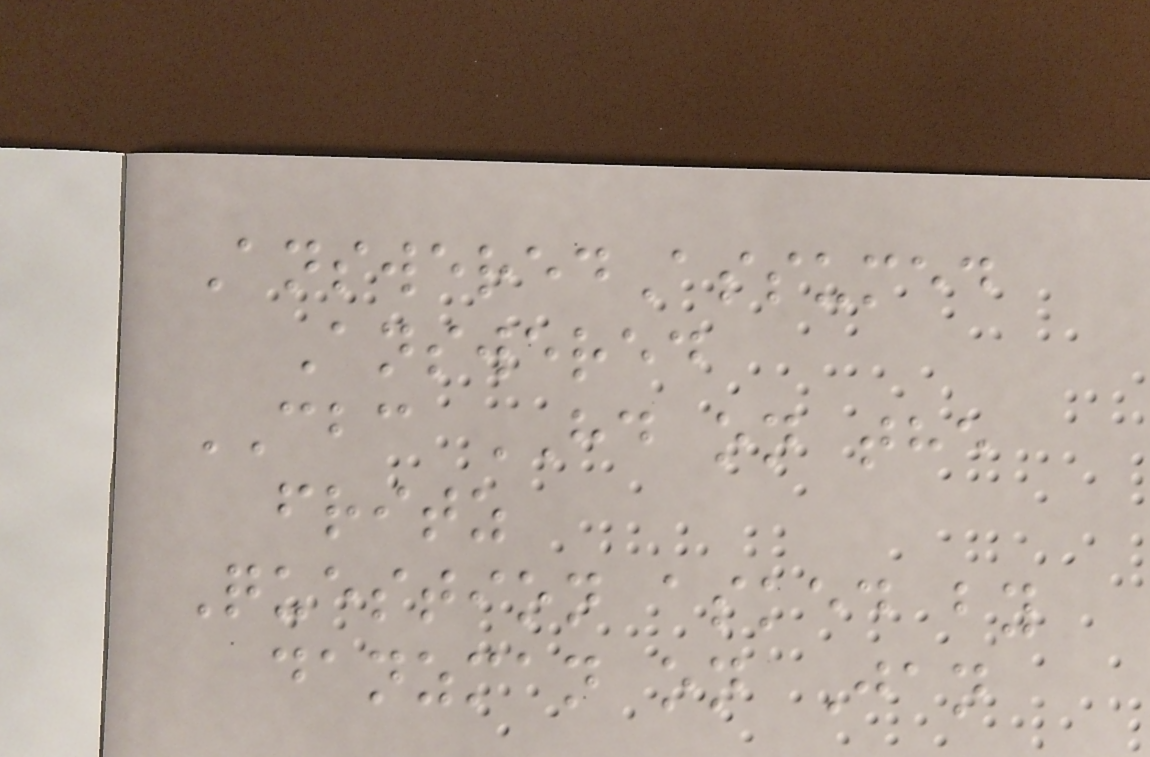AnsweredAssumed
Answered
CBC HD on the
fritz
Question asked by
danzman on Jan
